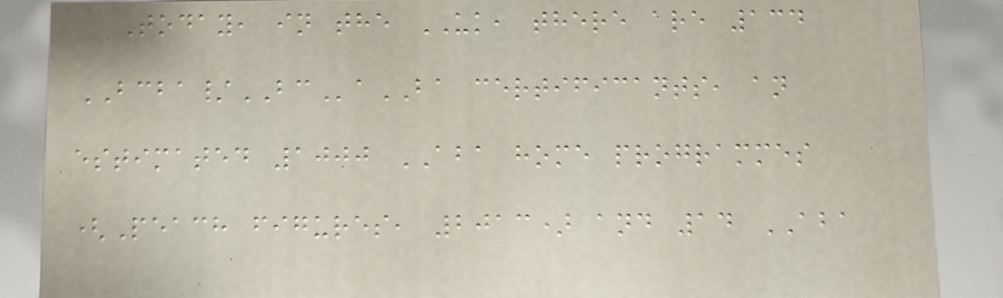Today, in the UK, there are 134
BCBA/BCaBA certificants, an
estimated 1000 ABA home programmes
(Peach figures, 2013) and 14 ABA
